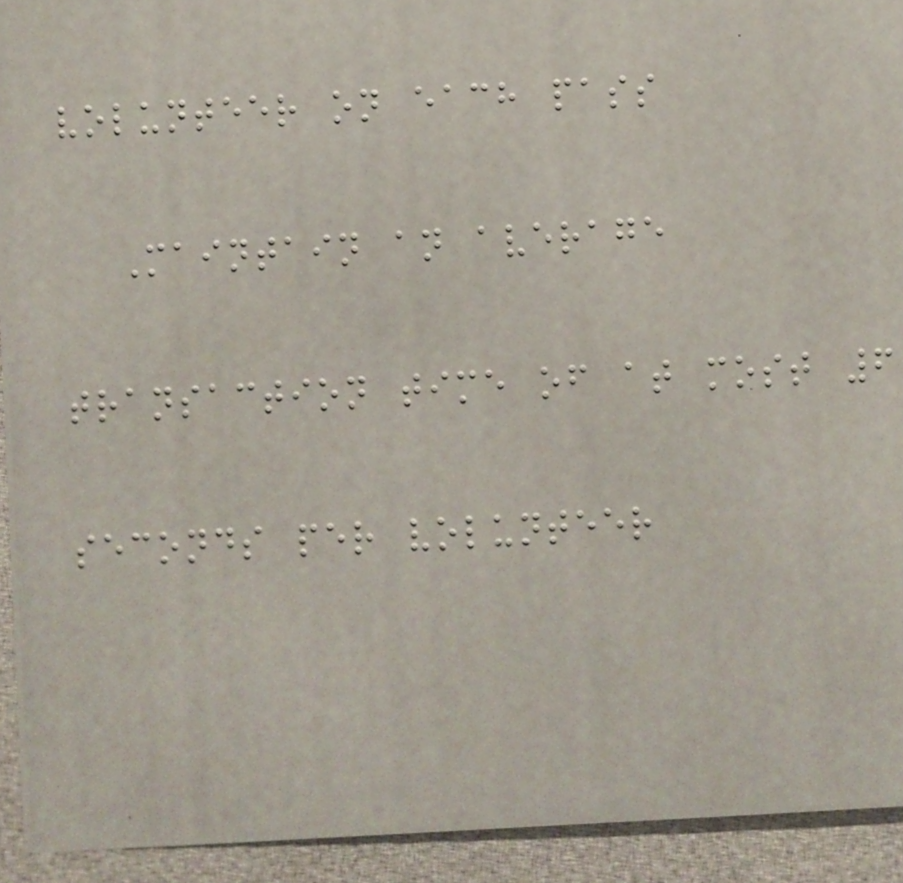volunteer on each pass
Maintain an average
transaction time of at most 6
seconds per volunteer
